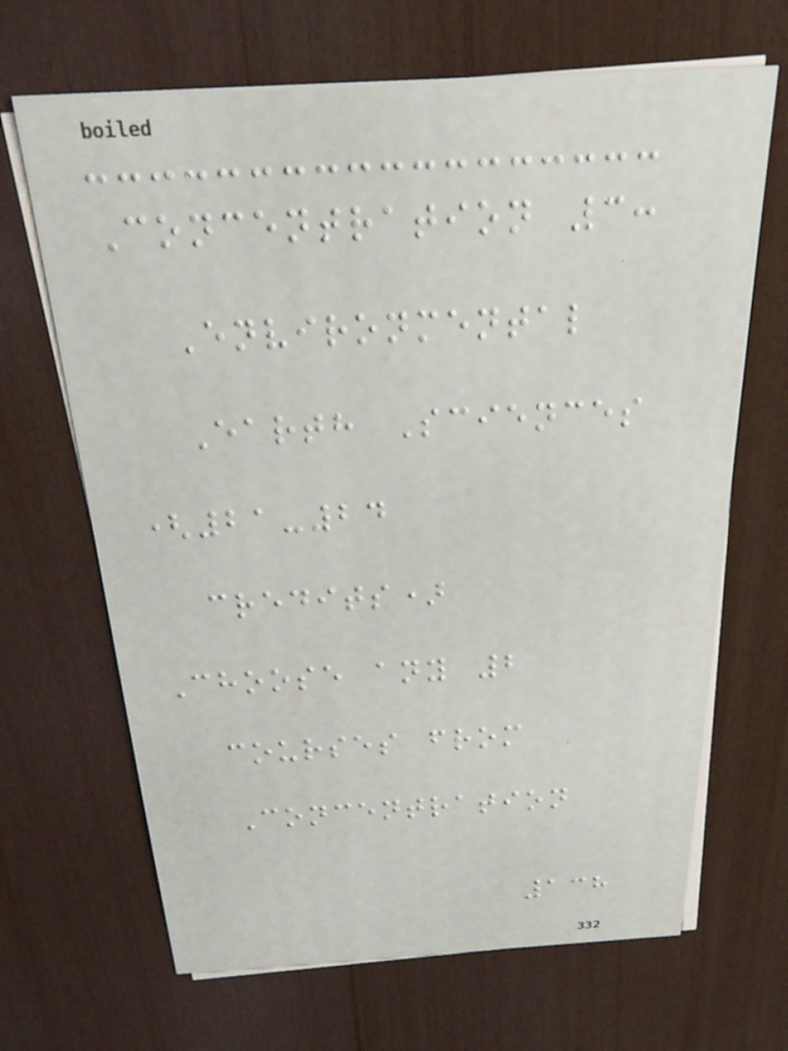Concentration 3:
Environmental
Earth Sciences
(21-24
credits)
Choose any 2
courses from
Concentration
138
